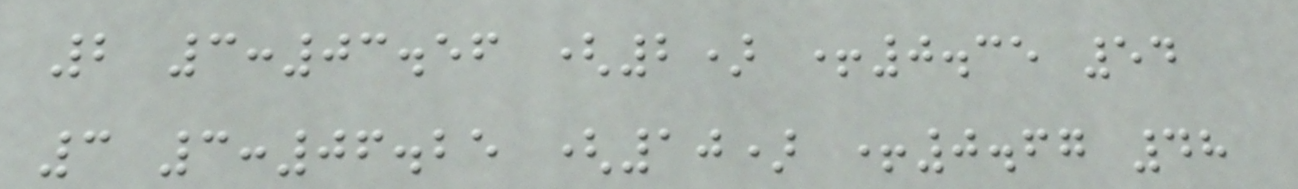2 3:03.56 (2) +0.35 54
3 3:06.25 (10) +0.67 48
